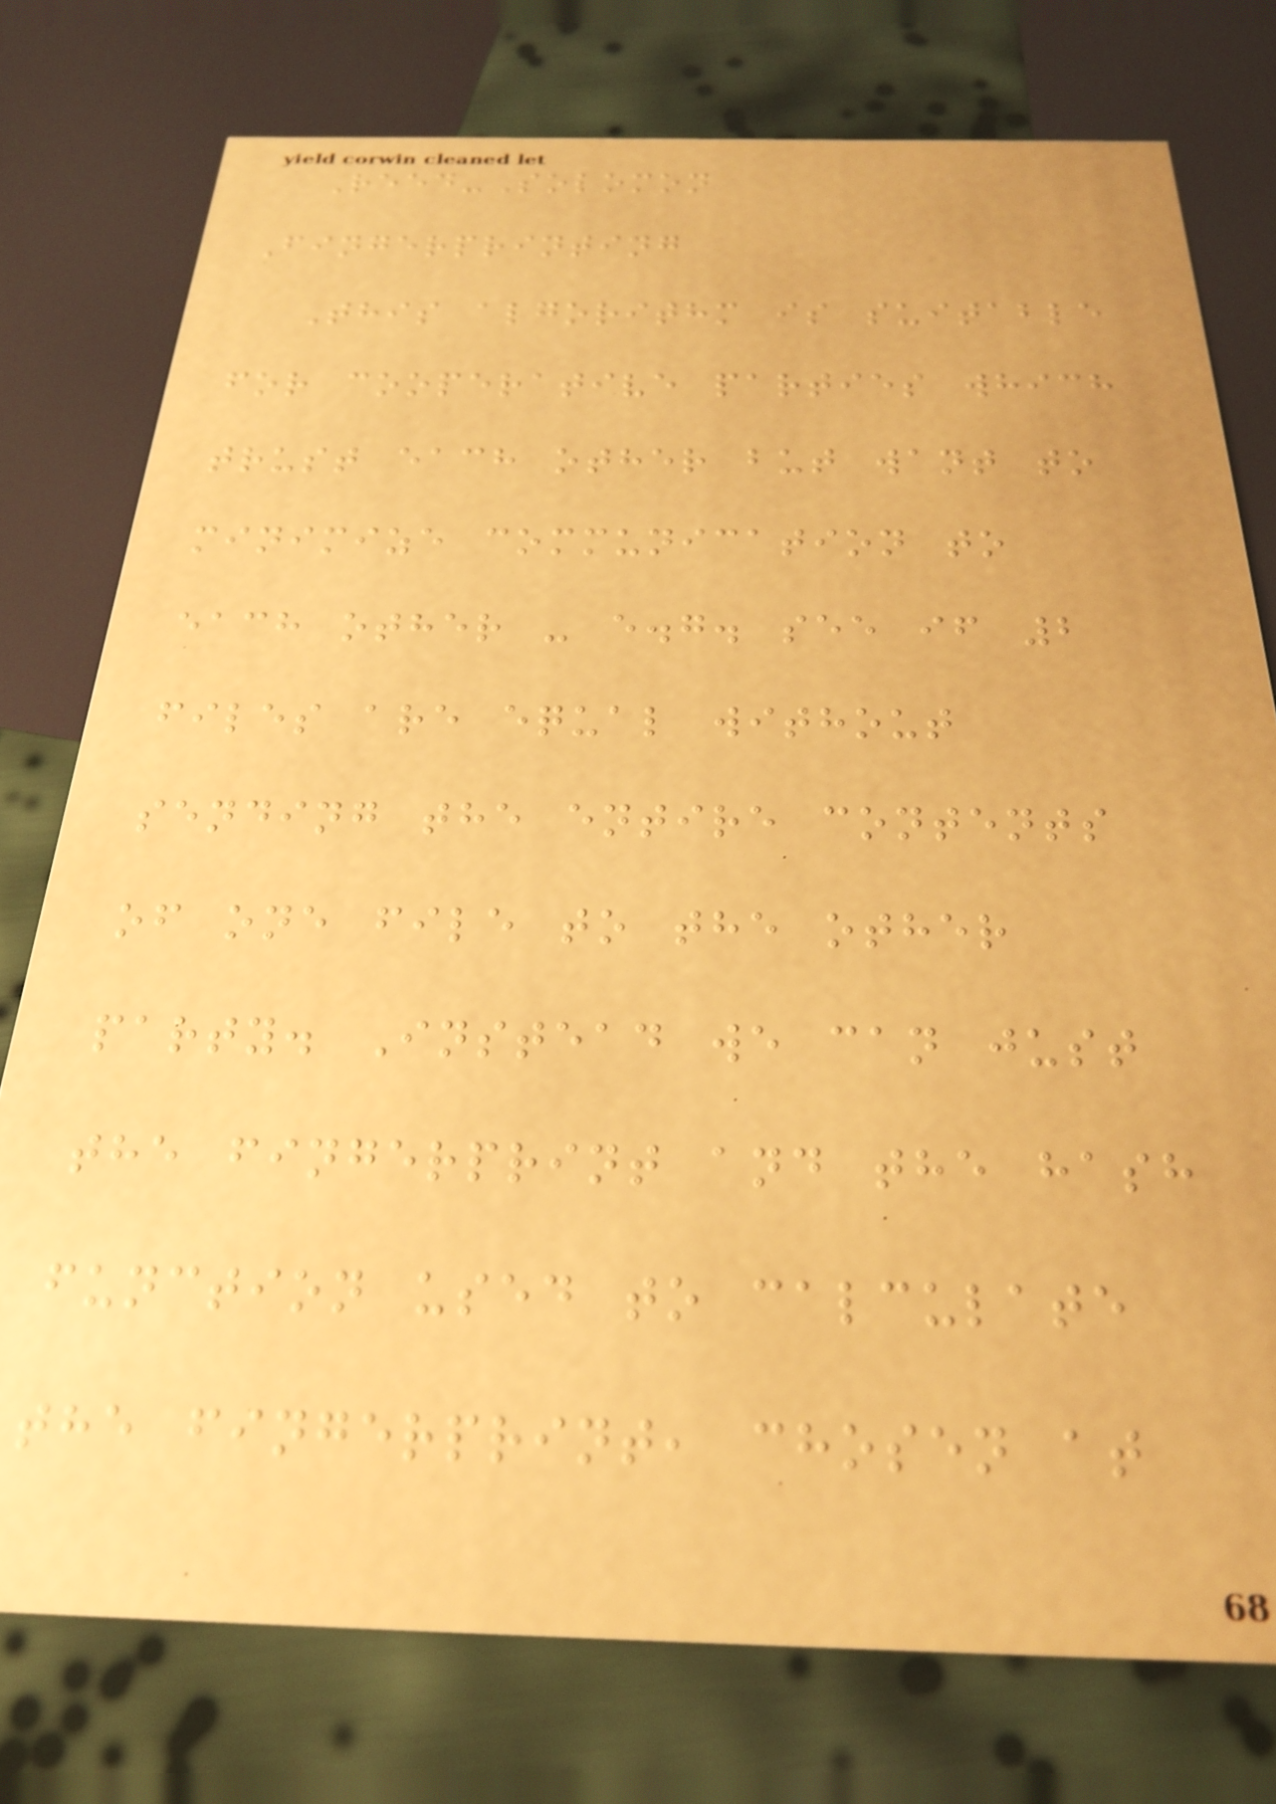Reed-Solomon
Fingerprinting
This algorithm is suitable
for cooperative parties which
trust each other but want to
minimize communication to
each other - e.g. see if 2
files are equal without
sending the entire contents
of one file to the other
party. Instead we can just
the fingerprint and the hash
function used to calculate
the fingerprint, chosen at
